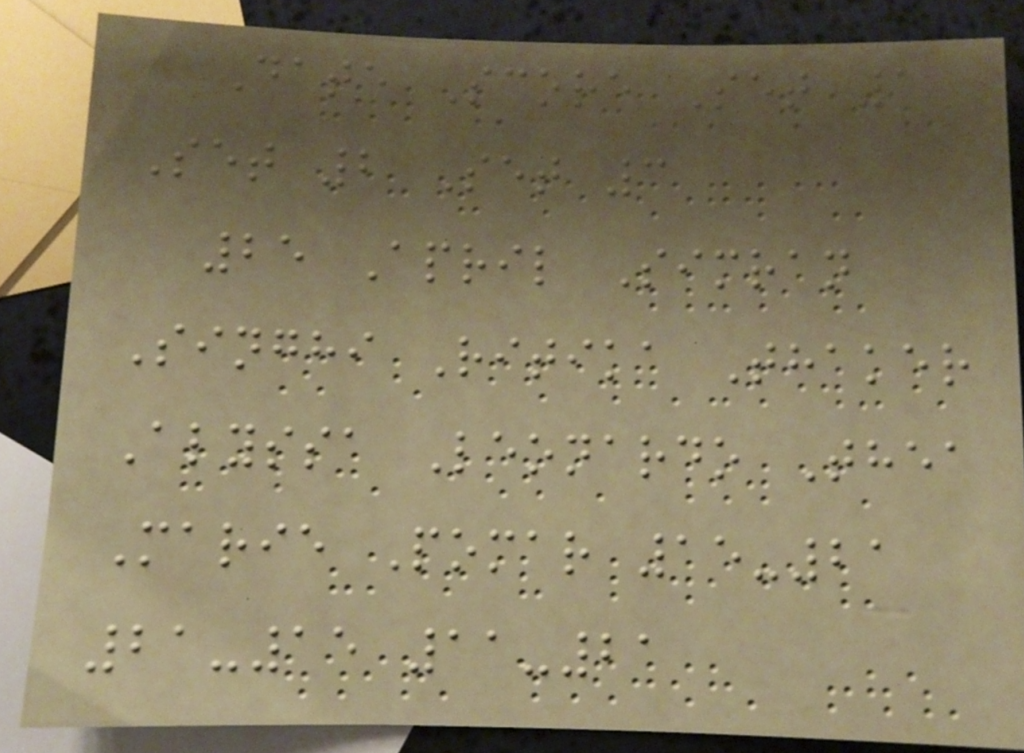Date Score Set 1
Set 2 Set 3
25 April Simran
Singhi Ritika Thaker
Alyssa Leonardo Thea
Marie Pomar 15-21
21-15 11-21
